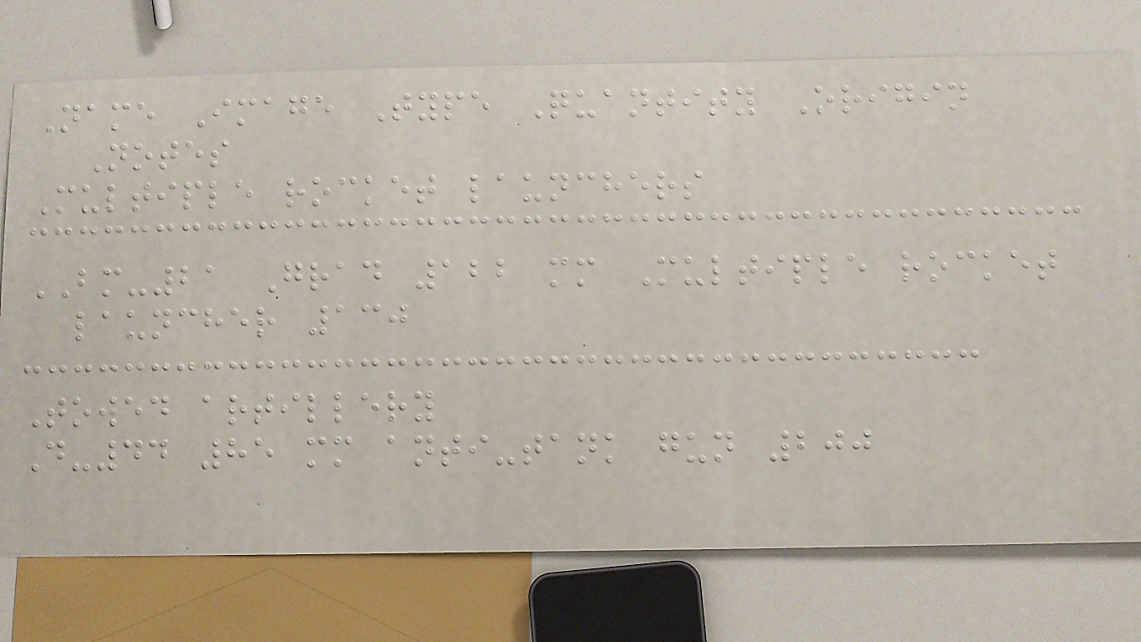Name Image Type Quantity Origin
Notes
Multiple rocket launchers
BM-21 Grad 122 mm Multiple rocket
launcher 130
Towed artillery
D-44 85 mm anti-tank gun 200
